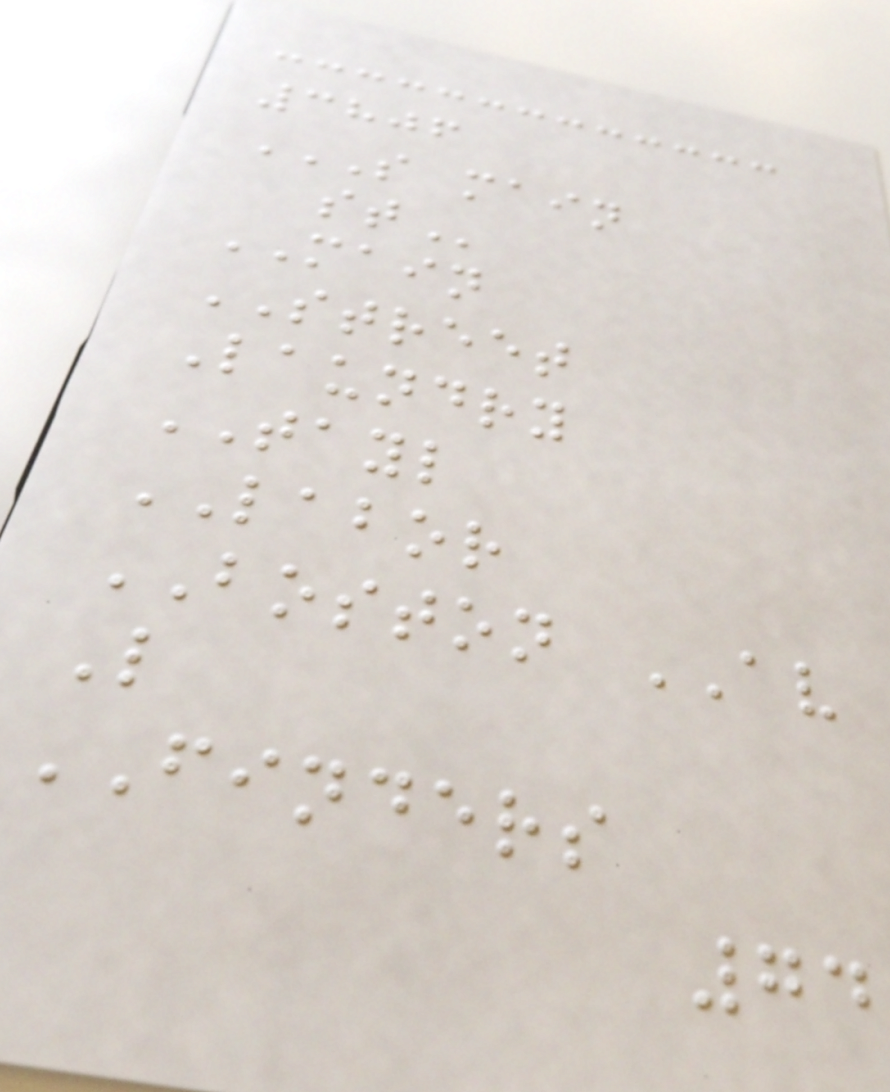3806
S MAIN
ST
MAIN
STREET
Laundry
TAYL
LABOR
BOSTON AV
L
FINDERS
74
